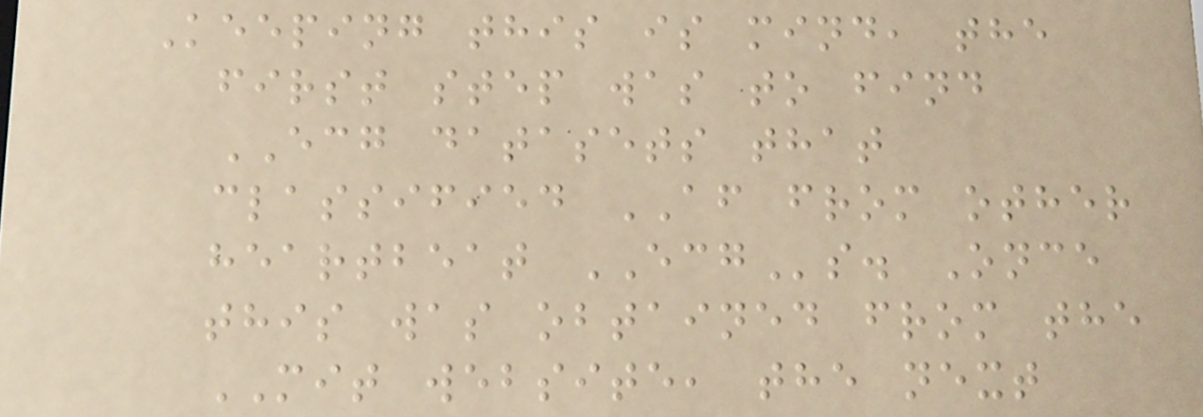Keeping this is mind, the
first step was to find
ECG datasets that
classified AF from other
heartbeat ECGs. Once
this was obtained from the
MIT website, the next
